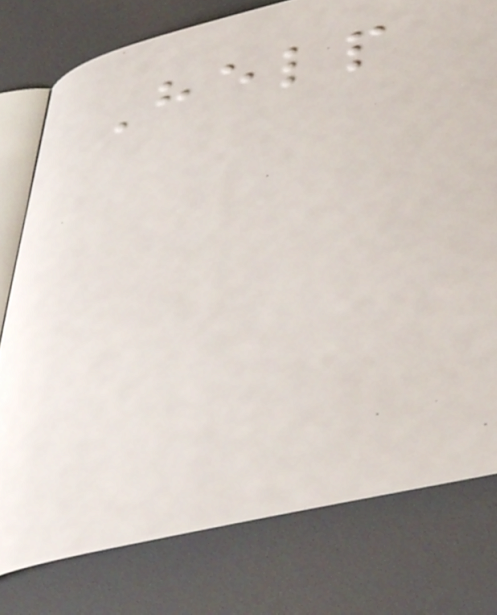Help
